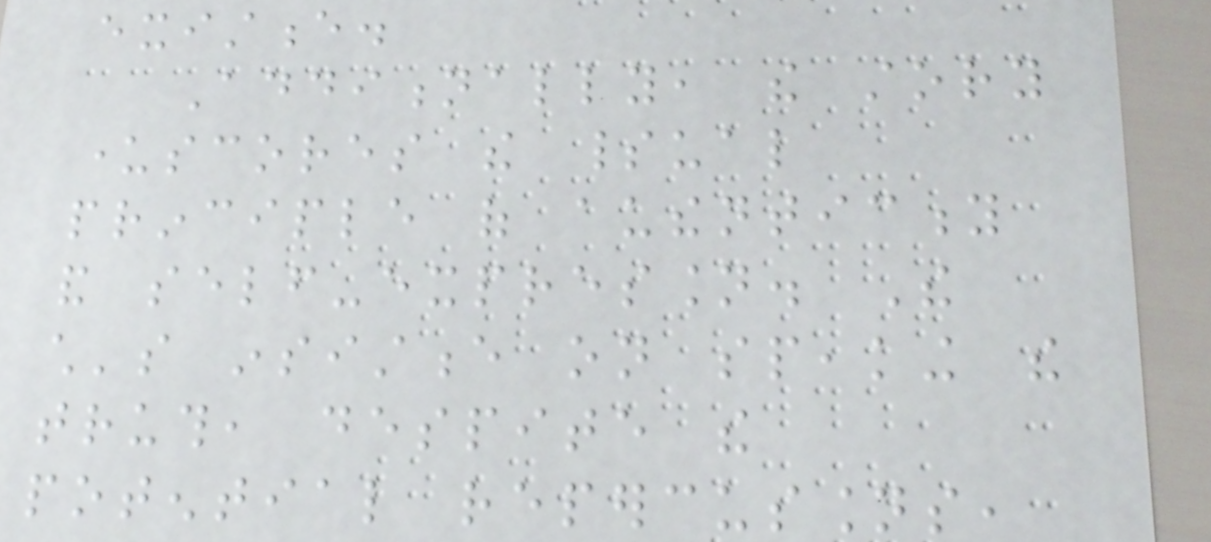existence.
Additionally, the story
underscores the spiritual
principle of authenticity
and self-expression. The
child's insistence on speaking the
truth, despite the
potential repercussions,
